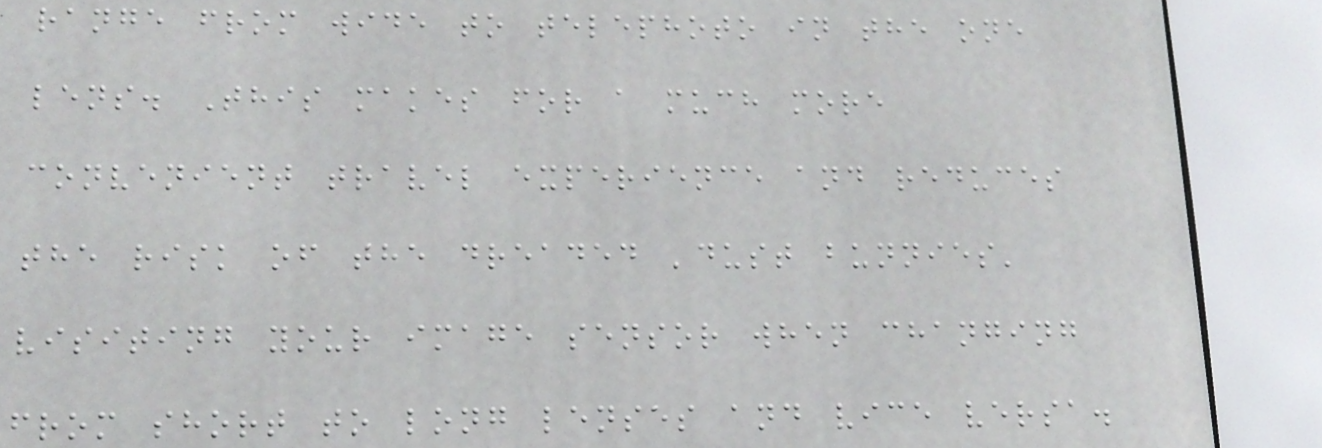range from wide to telephoto in the one
lens. This makes for a much more
convenient travel experience and reduces
the risk of the dreaded 'dust bunnies'
visiting your image sensor when changing
from short to long lenses and vice versa.
